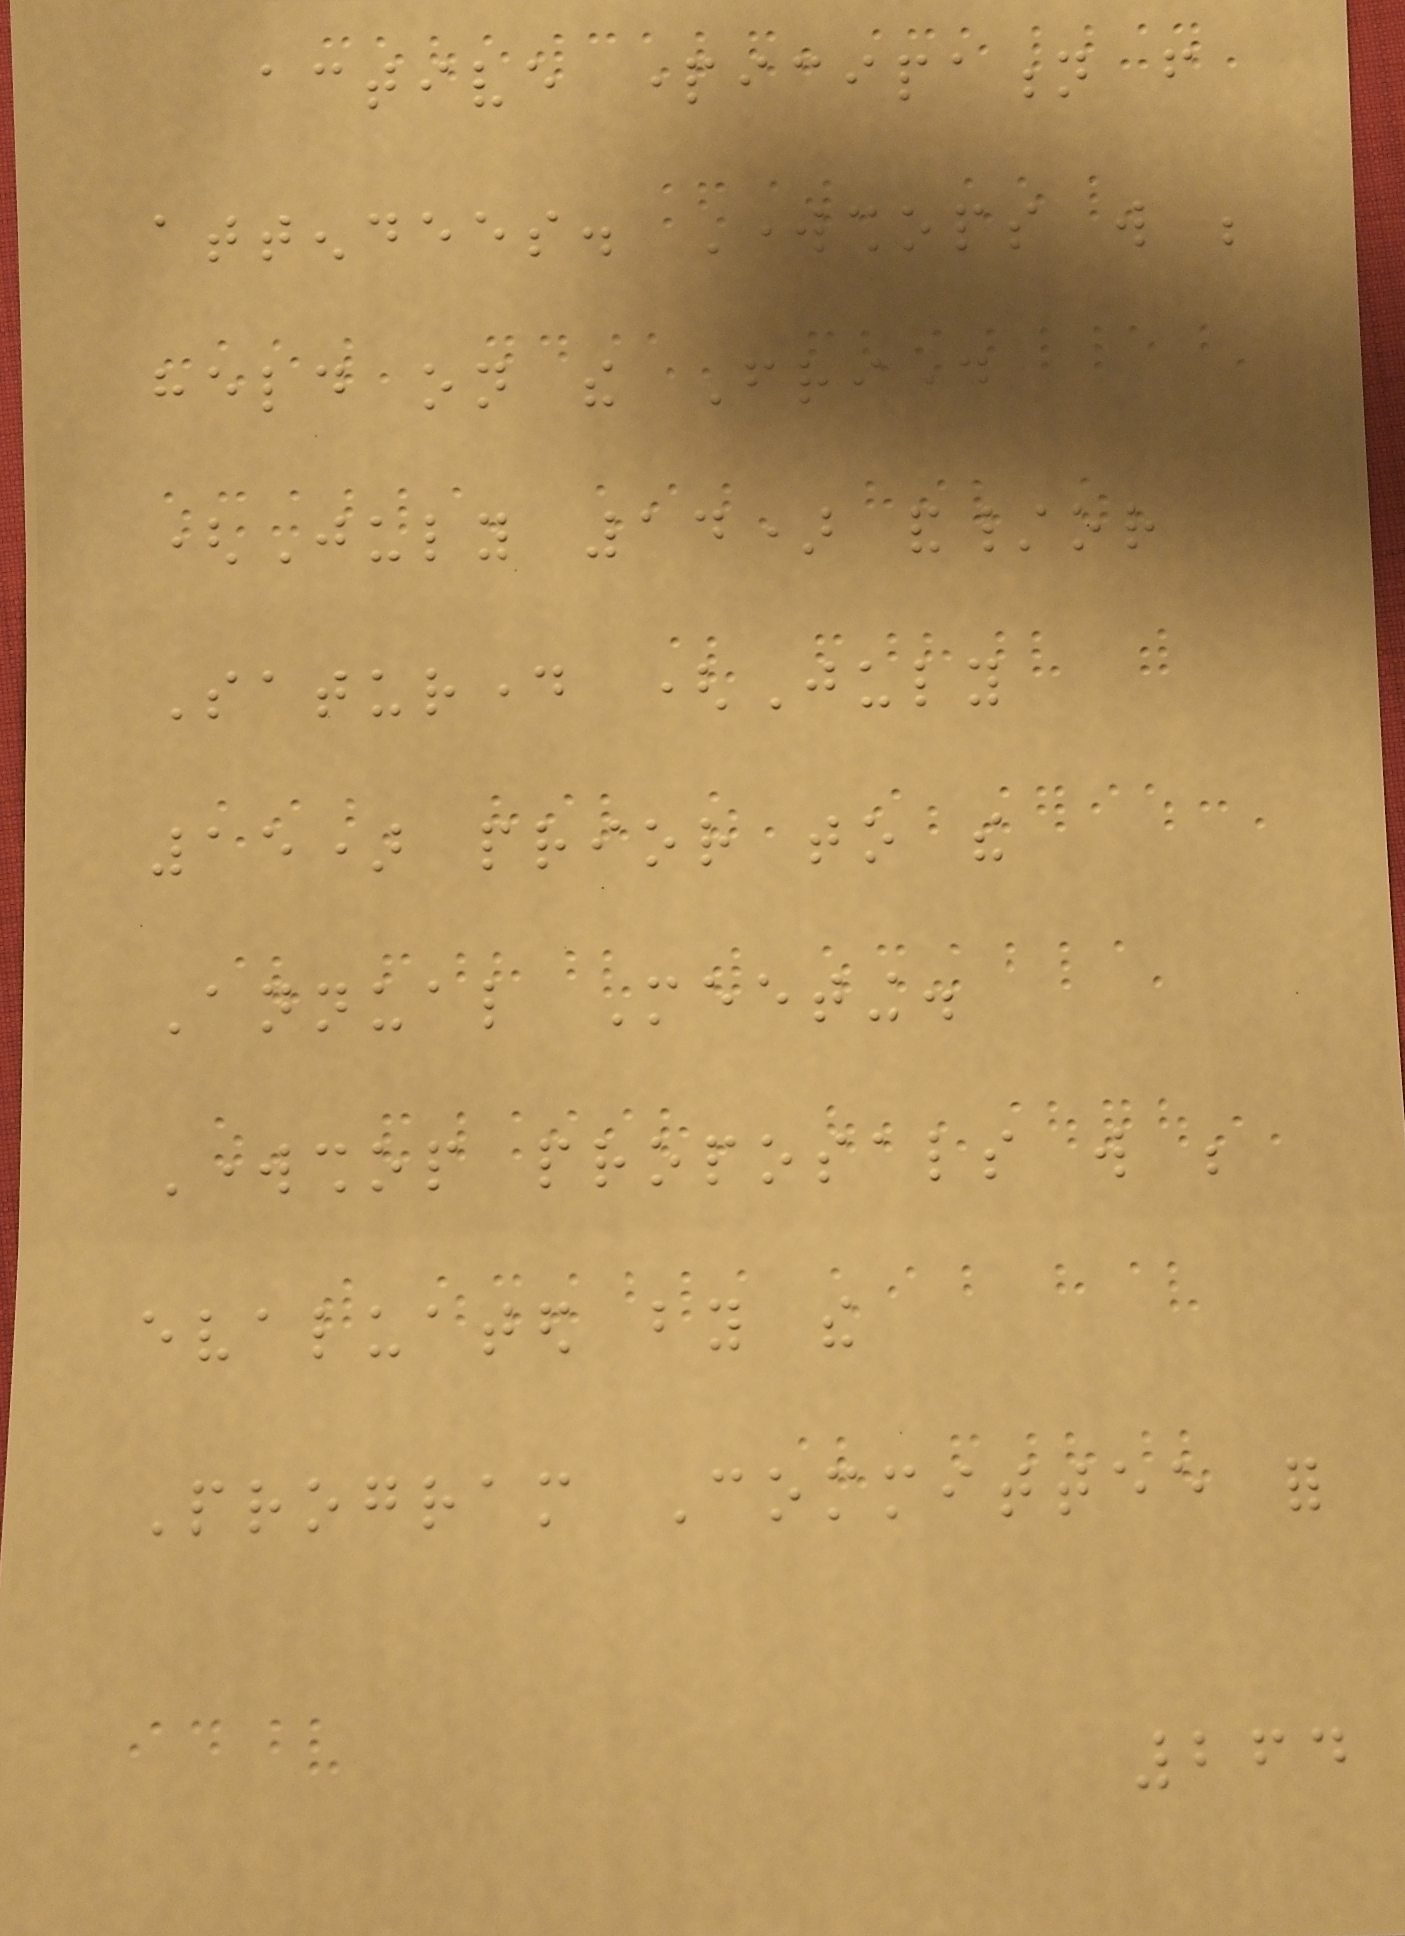active participation from
attendees. Workshops will be
held on the Friday
(July 14) and/or
Saturday (July
15) prior to the
Annual Meeting.
Workshop proposals will be
evaluated by the
Program Committee for
264
